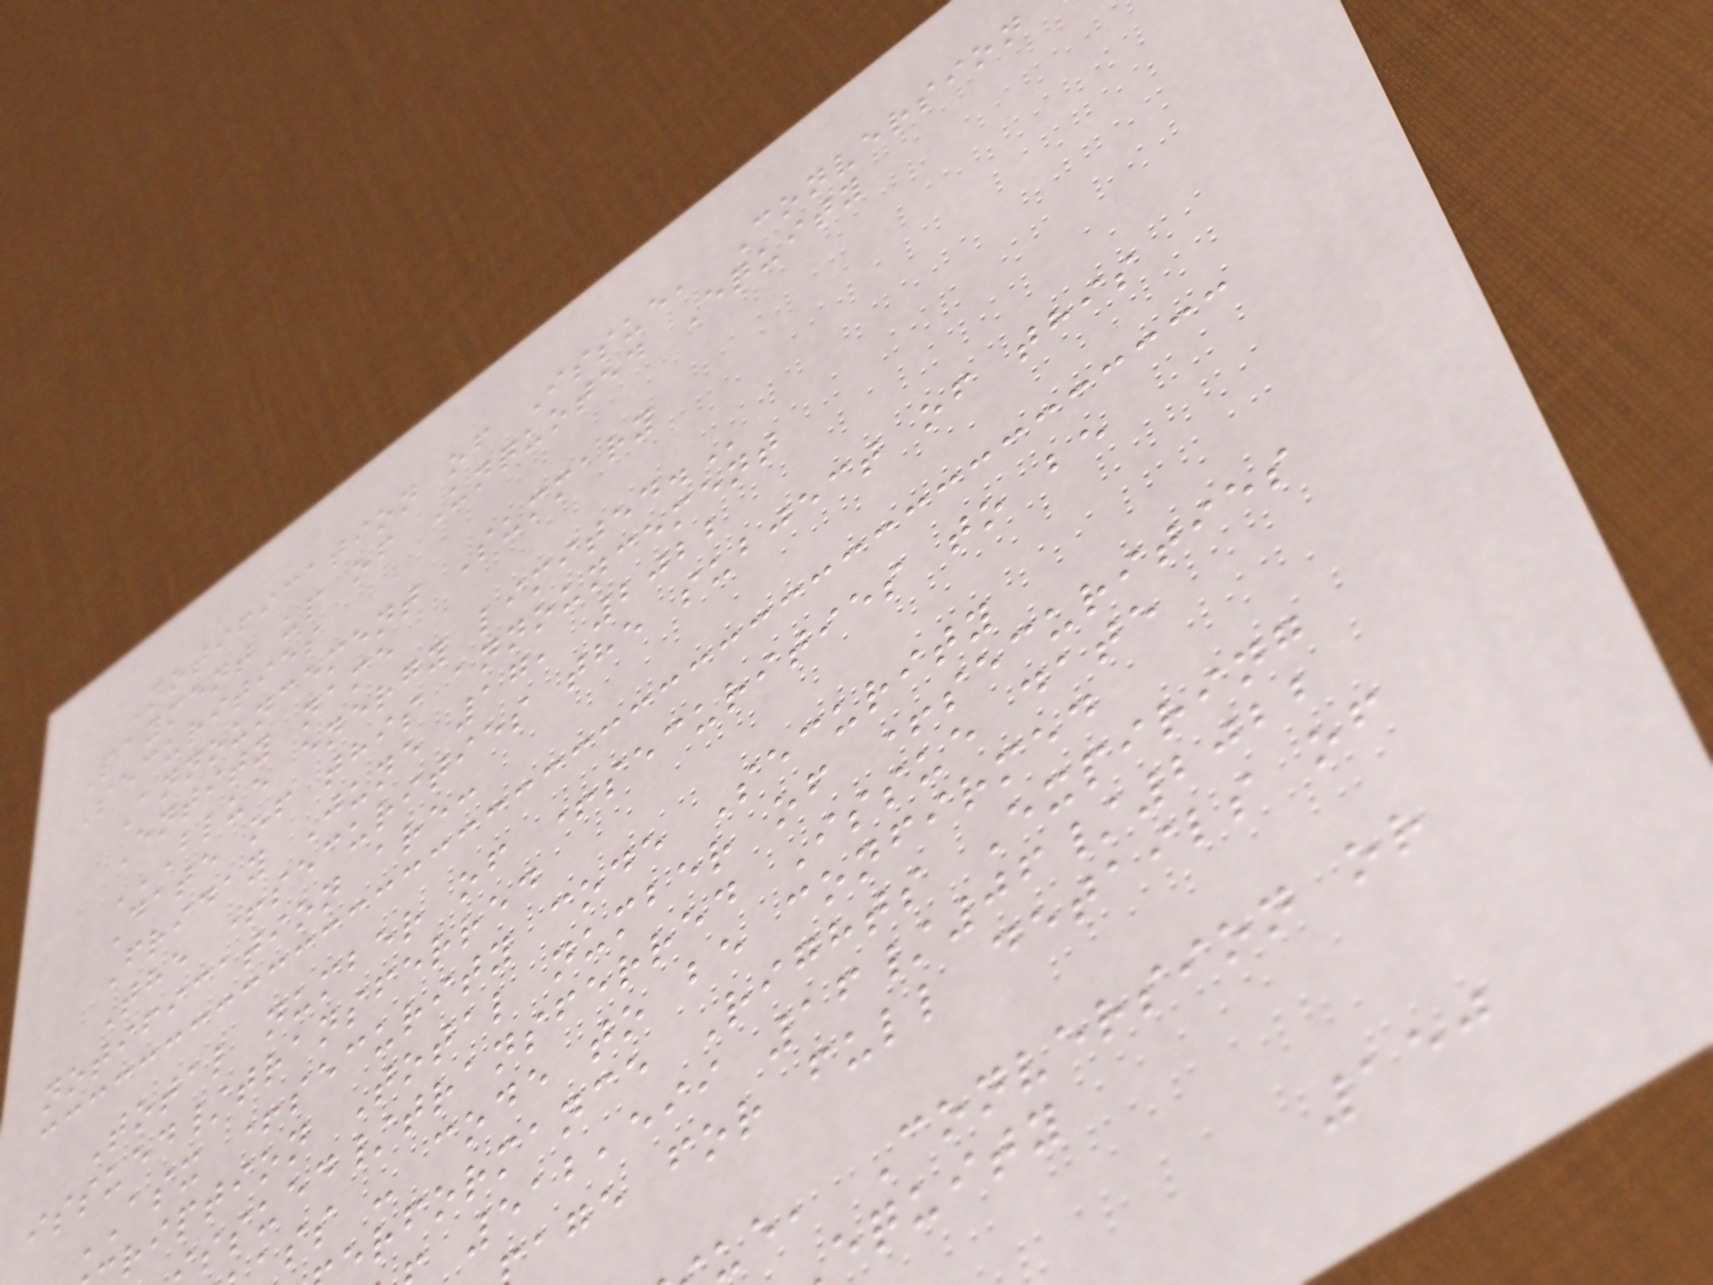Notification of Issue, Conversion
Payment up of Unquoted Equity
Securities
Announcement Summary
Entity name
BLUE ENERGY LIMITED.
Date of this announcement
Friday June 17, 2022
The +securities the subject of this
notification are:
Total number of +securities to be
issued/transferred
ASX +security code Security
ription Total number of +securities
ssued/transferred Issue date
ss - code to be confirmed
erformance Rights Expiring
512,599 16/06/2022
age for full details of
ue, Conversion or
150
